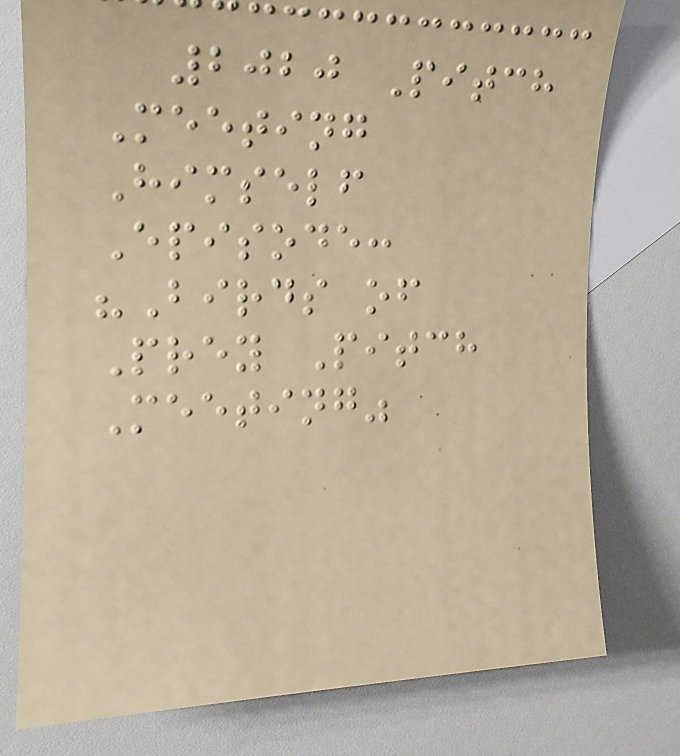2020 Pitch
Meeting
Himself
Episode:
"Birds of
Prey Pitch
Meeting"
